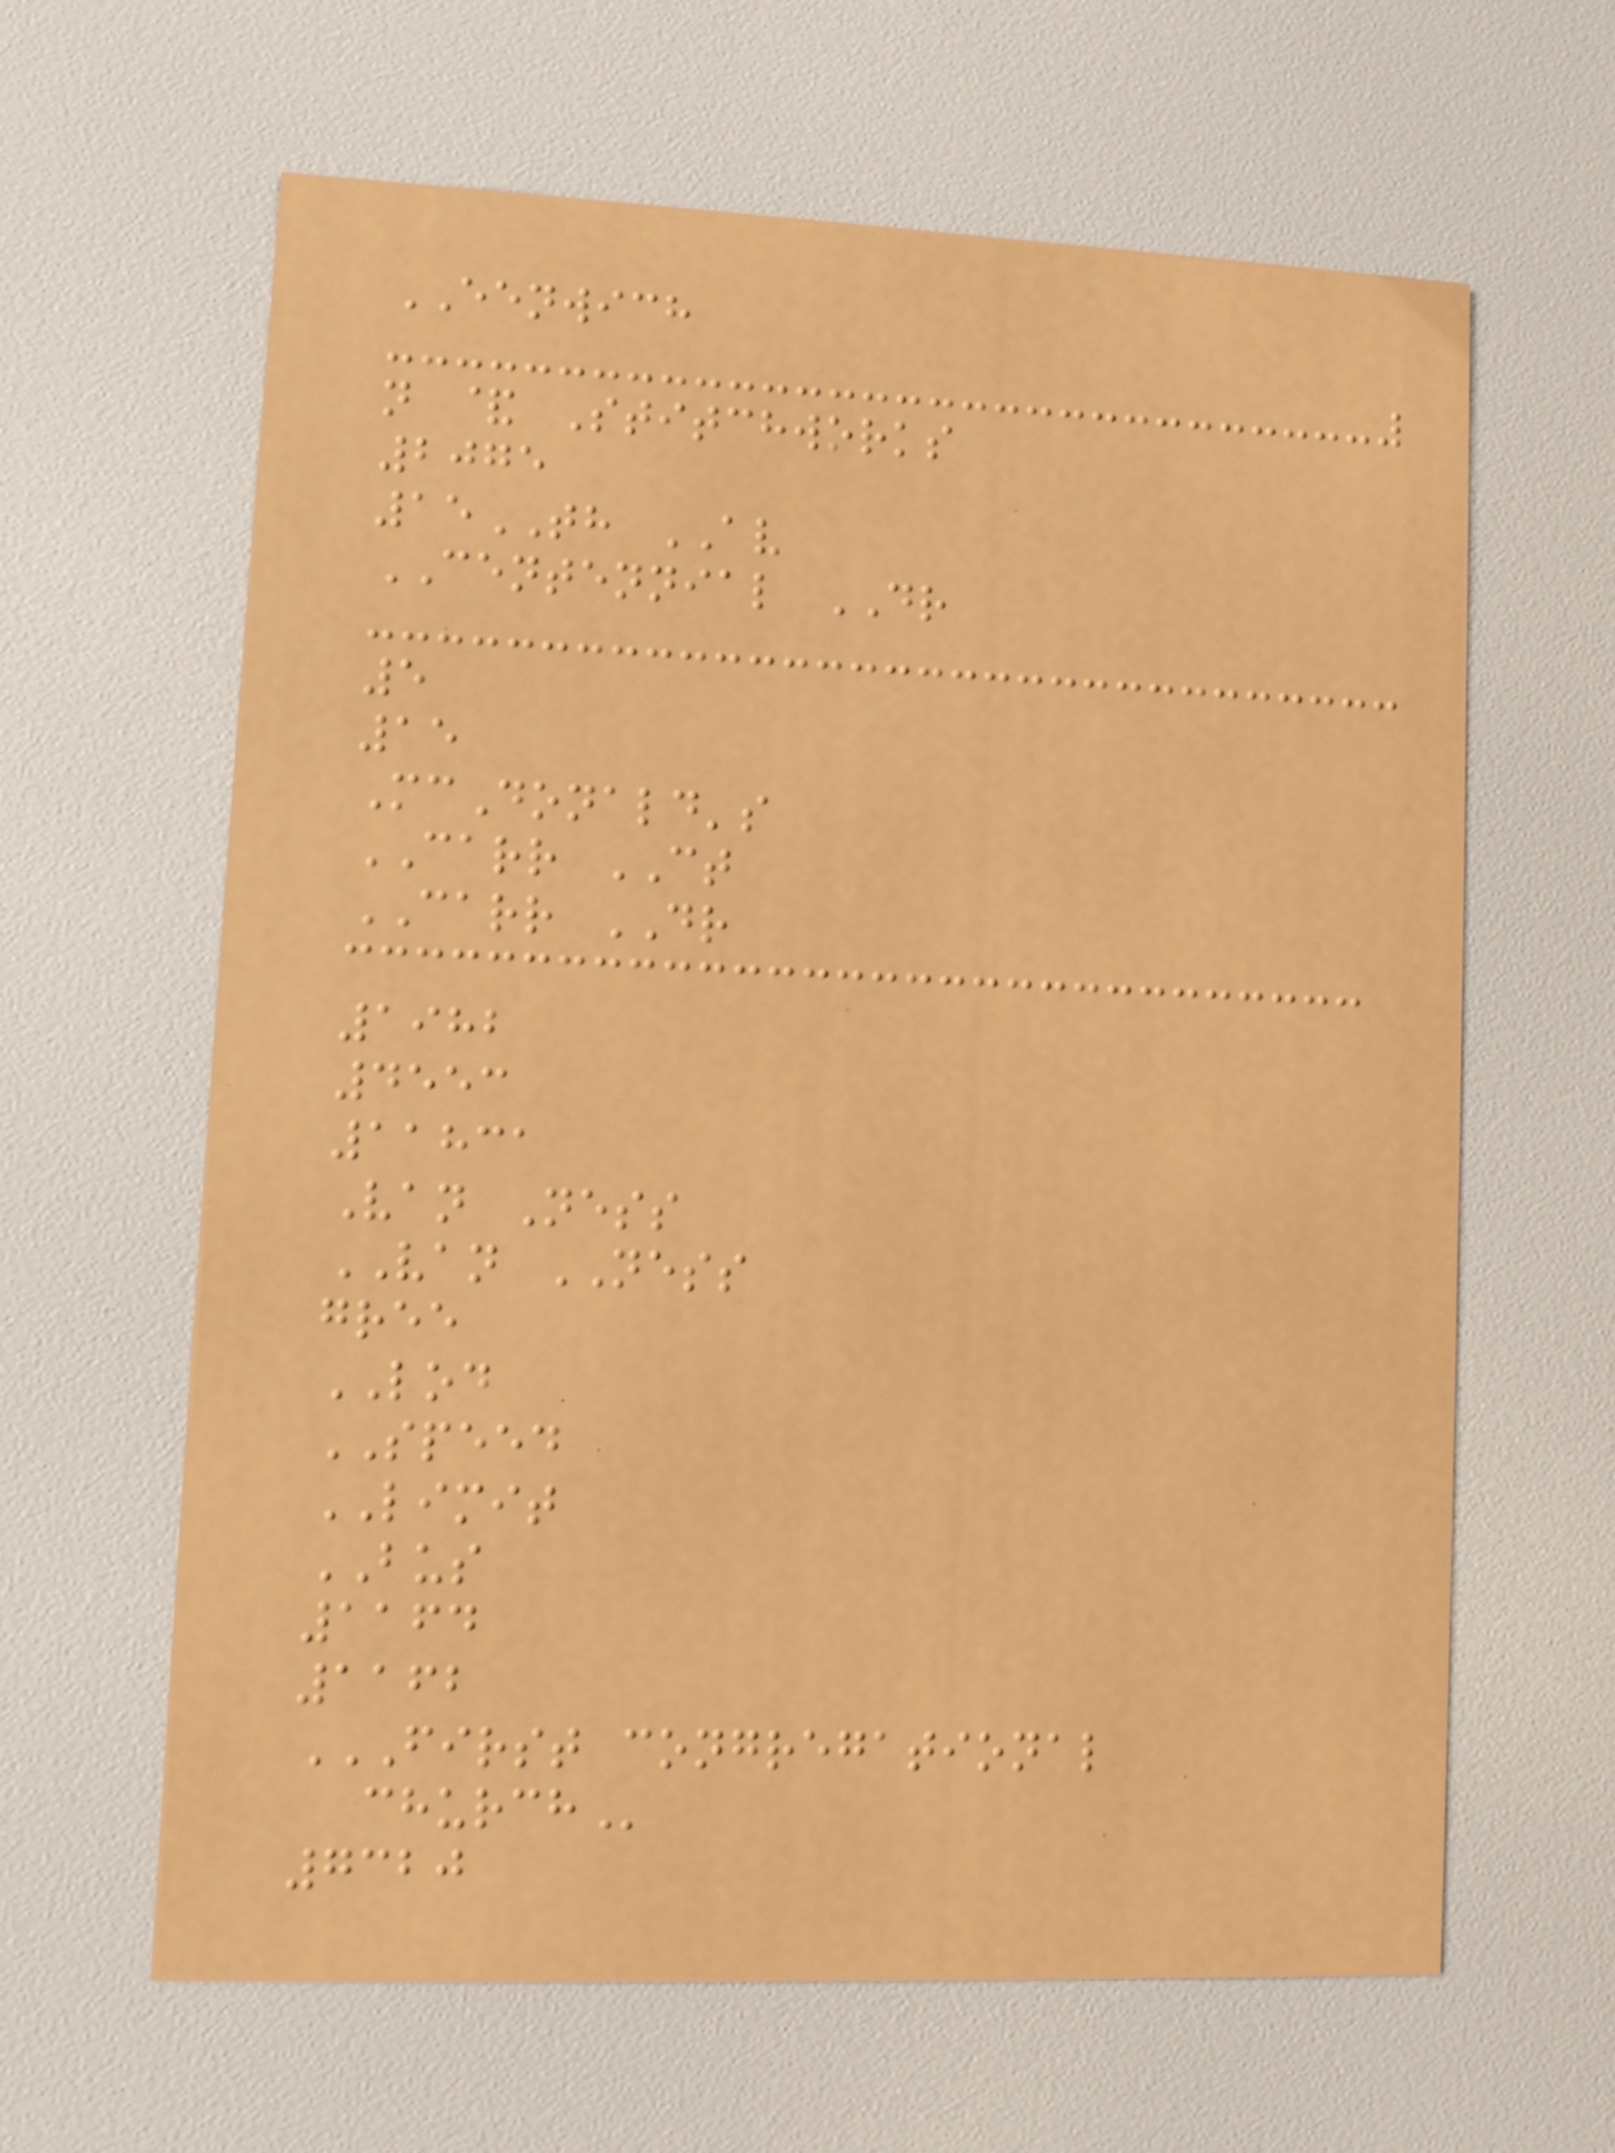EENWICH
n & Stitchworks
2075
15TH AV
CENTENNIAL DR
5
15
McDonald's
CARR CT
CARR DR
1982
4553
11831
Van Ness
VAN NESS
gree
LOD
SPEED
LIMIT
BUS
1164
1162
FIRST CONGREGATIONAL
CHURCH
7320
